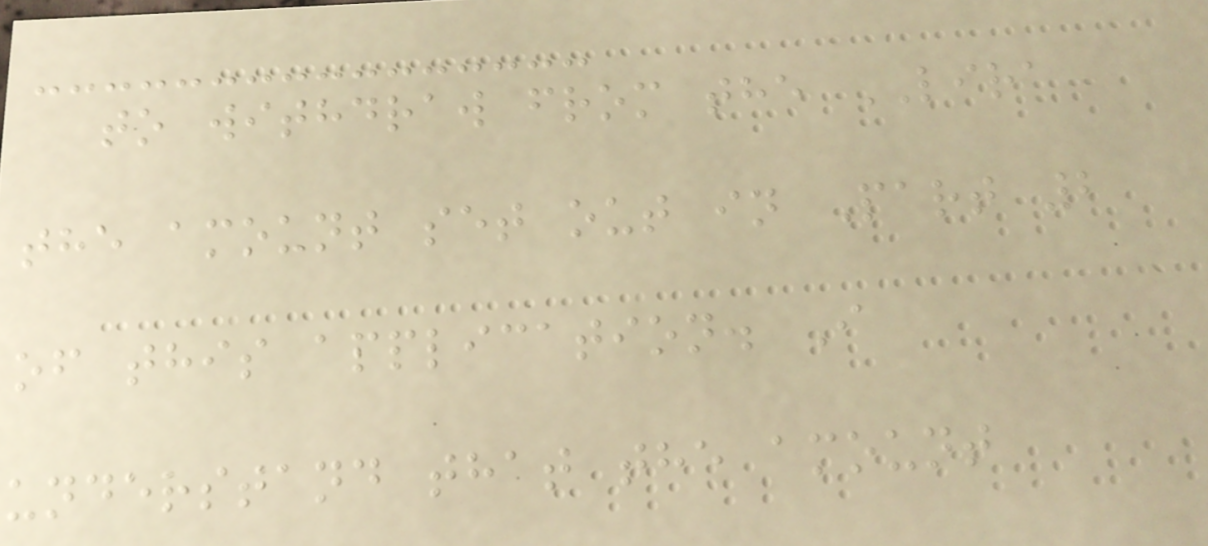to withdraw from the LIRA
the amount set out in Part 2
of this application. I
understand that the amount
